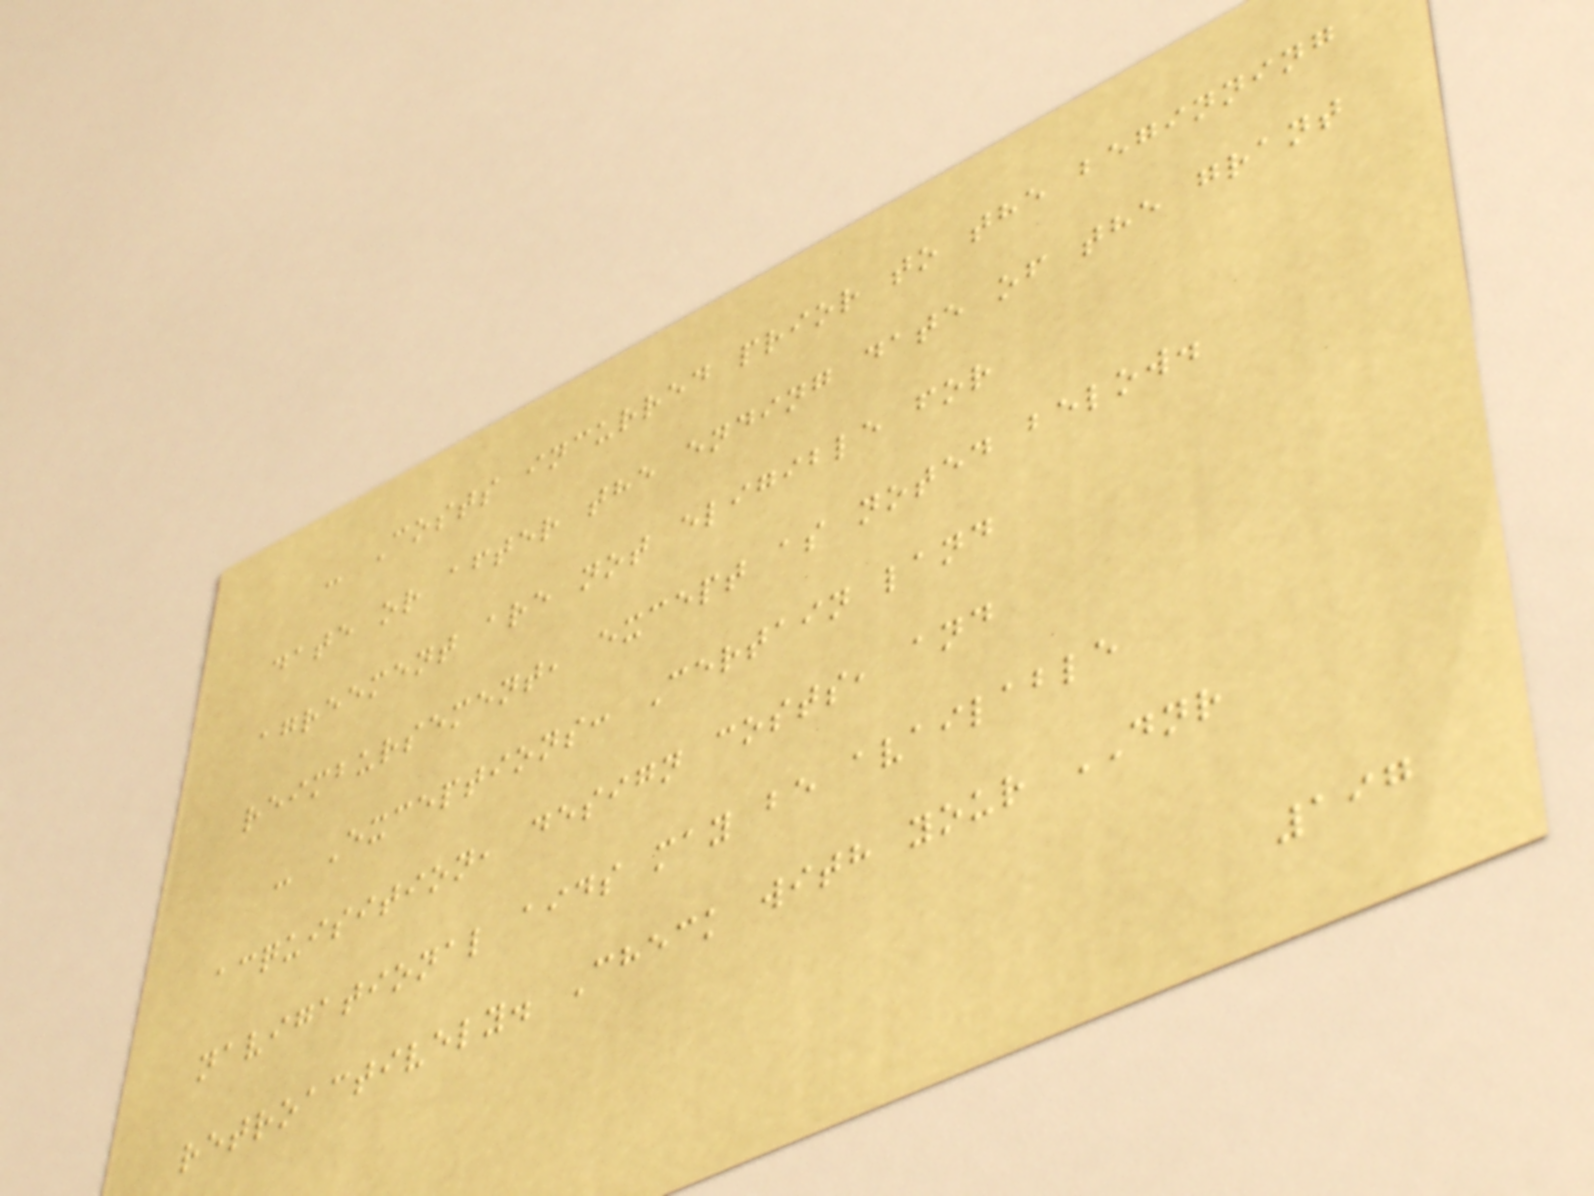- Costs incurred prior to the beginning
date or after the ending date of the grant
agreement are not eligible for
reimbursement, except as noted below.
- Exceptions: Certain land
acquisition, design costs, and
navigational aids may be available
retroactively. Check with your DNR
197
